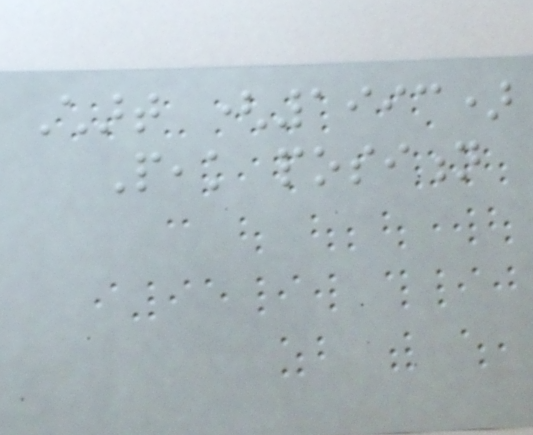Chart (1993)
Peak position
